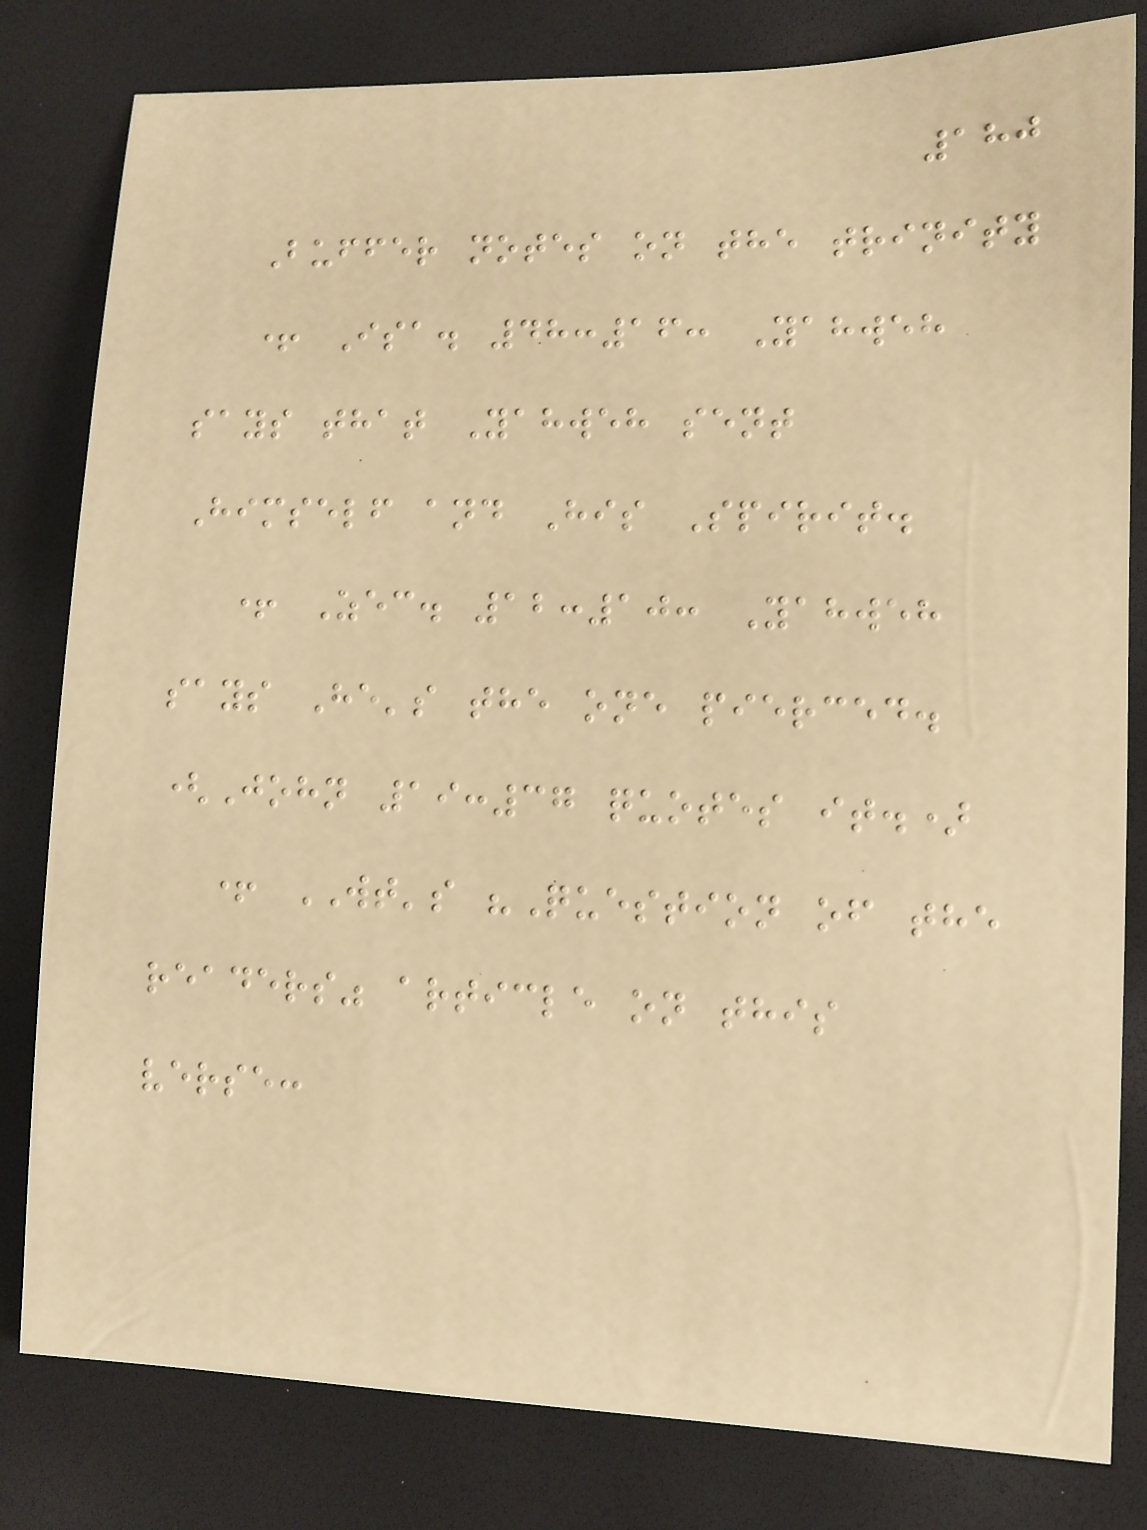180
Buffer notes on the trinity
+ Isa. 48:16: Yahweh
says that Yahweh sent
Himself and His Spirit.
+ Zec. 12:10: Yahweh
says He's the one pierced.
(John 19:37 quotes it.)
+ WT's "Question of the
readers" article on this
verse:
